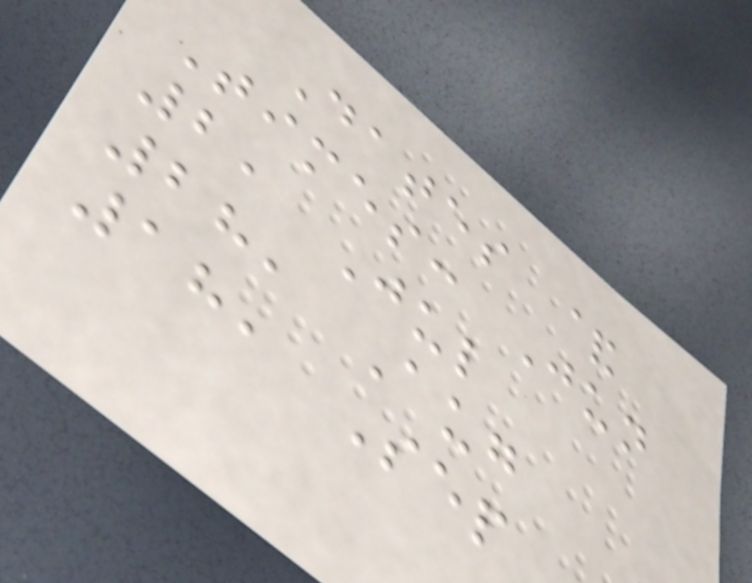Dates &
Times: Jun
2, Jul
28, Aug
18, Sep
